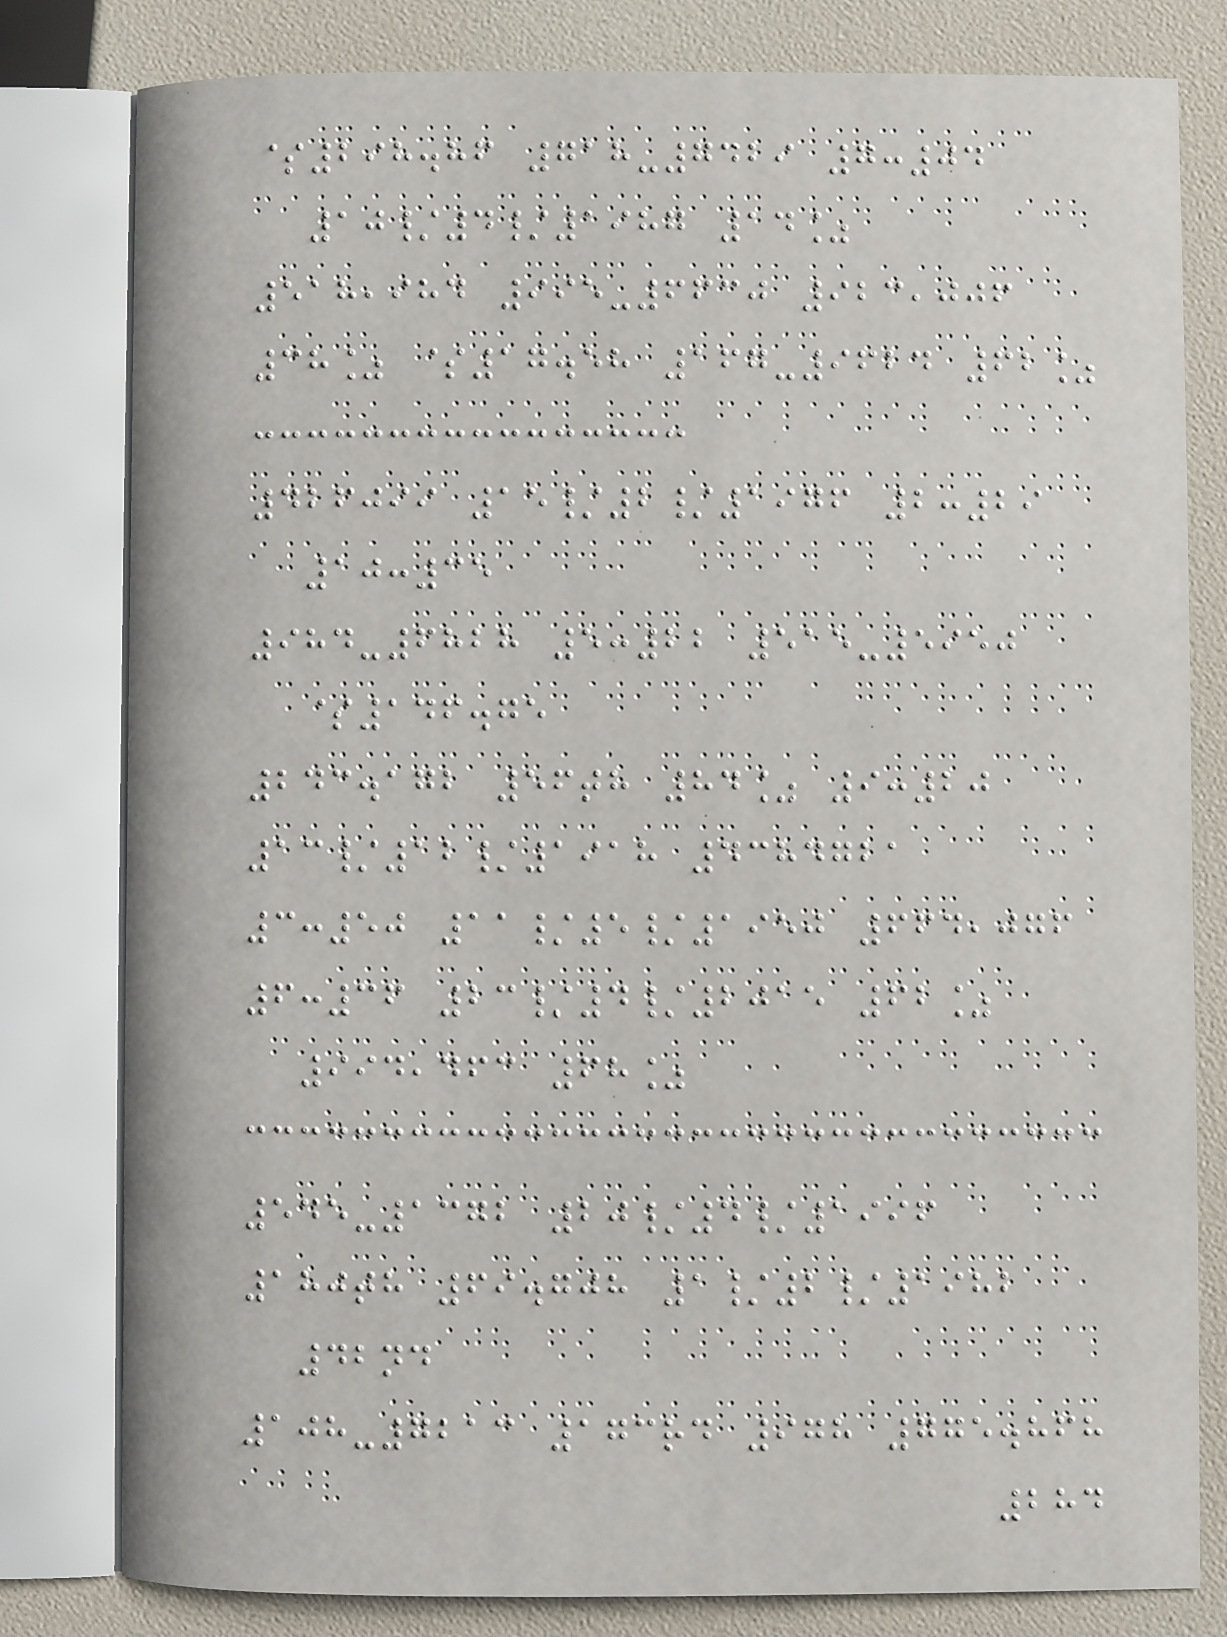$298.86 718-7429 7:04
10/4/1987 14%
518,984 995-6630 923,006
38% $17.58 167-9624 62%
426099 15/2/1976 2:29
10:35
984-6828 5:22 515-5950
$146.75
243.172 56th 84% 9:20
13/12/1918 4384721
3:50 11/5/1950 664,076
6:36 23/4/2015 62%
994,463 68%
545-1372 20/4/1996
180th 69.708 1/2/1982
42nd
108-7213 173rd 978 775.868
284
